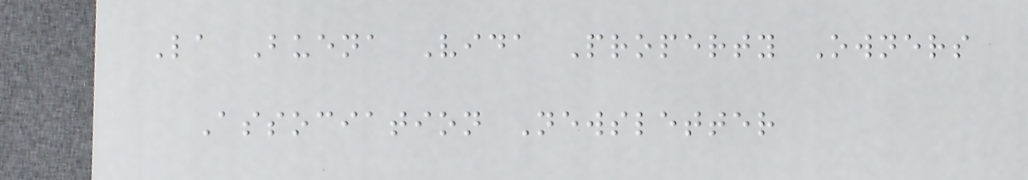La Buena Vida Property Owners
Association Newsletter
